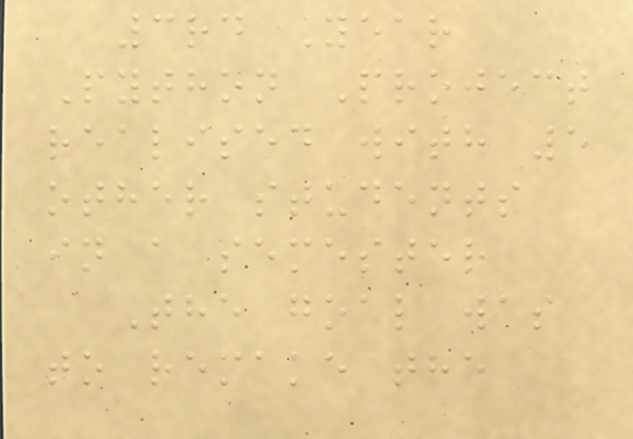3rd Year
Python Project
realised with 5
other students
in a semester
The goal was
to remake the
